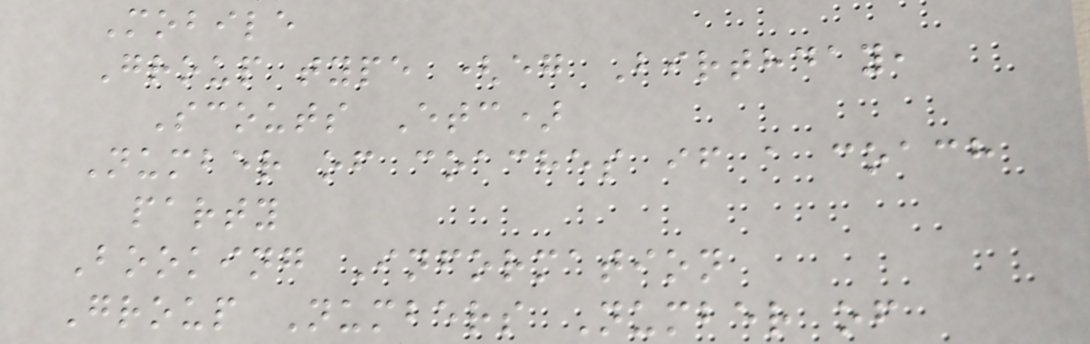Mobile
Group type (eg Birthday,
Scouts Etc)
Number of coaches if a coach
party
Booking Information
Group Numbers Number of
